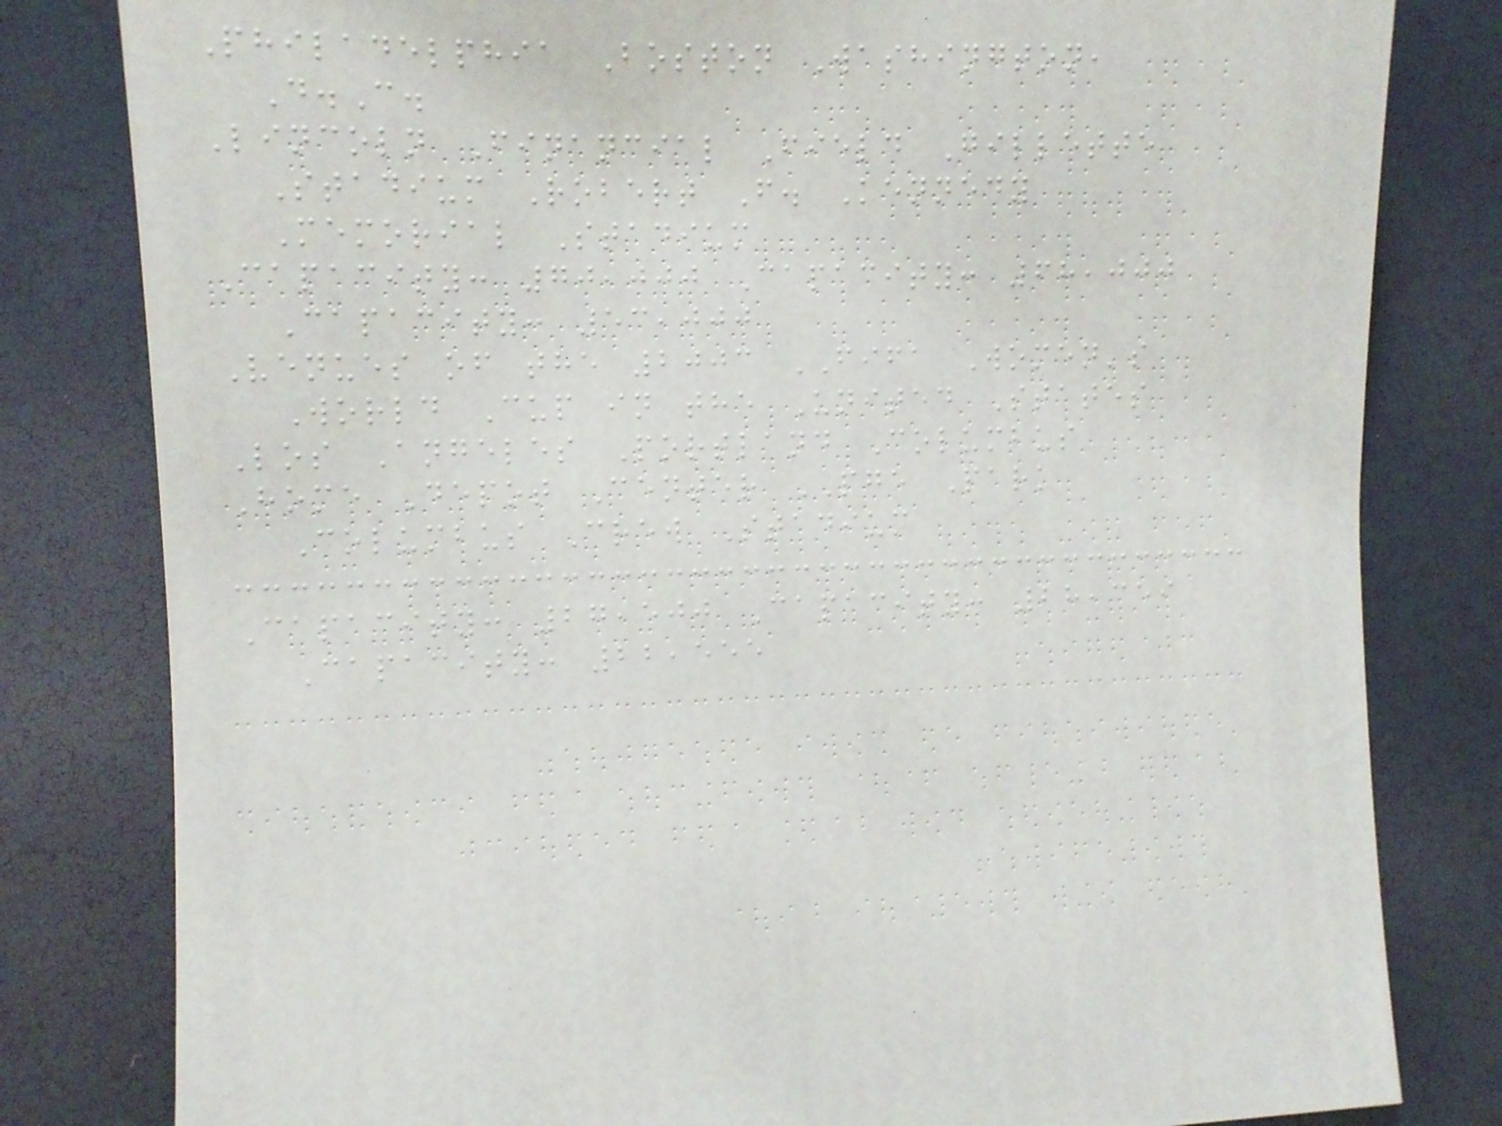Philadelphia Boston Washington,
D.C.
Lincoln Financial Field Gillette
Stadium Robert F. Kennedy
Memorial Stadium
Capacity: 70,000 Capacity: 68,000
Capacity: 53,000
Venues of the 2003 FIFA Women's
World Cup in the United States
Los Angeles Portland Columbus
Home Depot Center PGE Park
Columbus Crew Stadium
Capacity: 27,500 Capacity: 28,359
Capacity: 22,555
